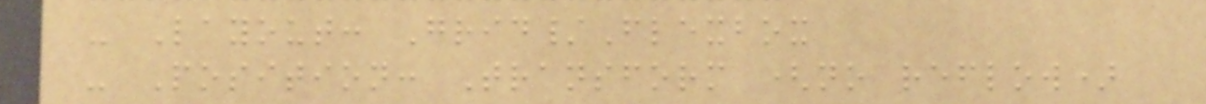- Layout: Grid/Flexbox
- Position: Transform (no reflow)
